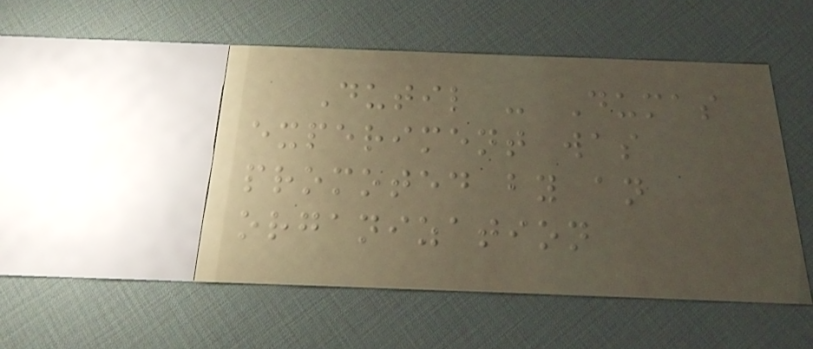Dutil - Dumas
experiment was
promoted by an
organization
